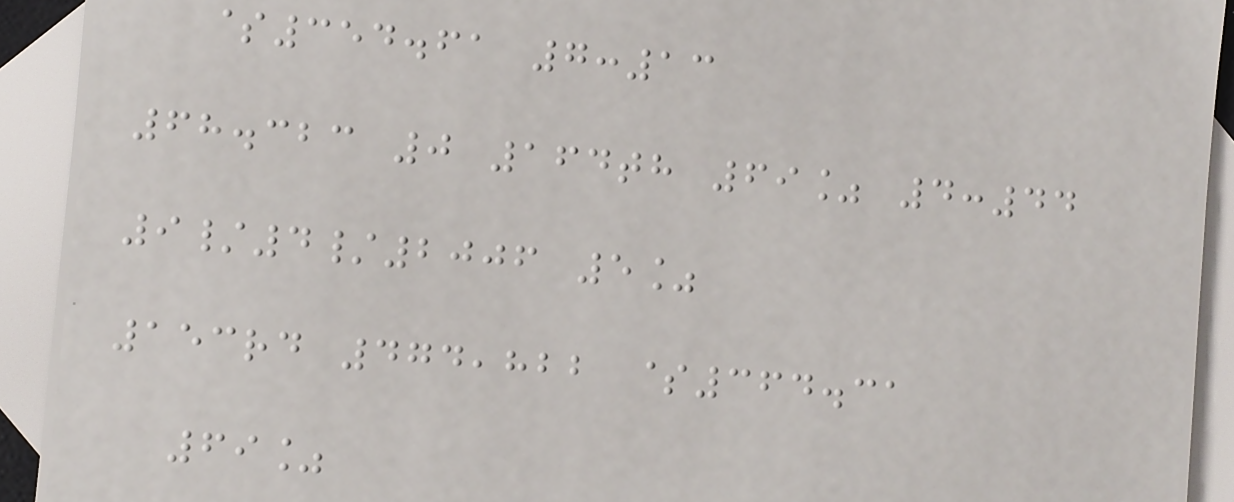$354.61 7:13
68.323 0 164th 69% 4:44
9/4/2006 5%
153rd 474,822 $364.31
69%
